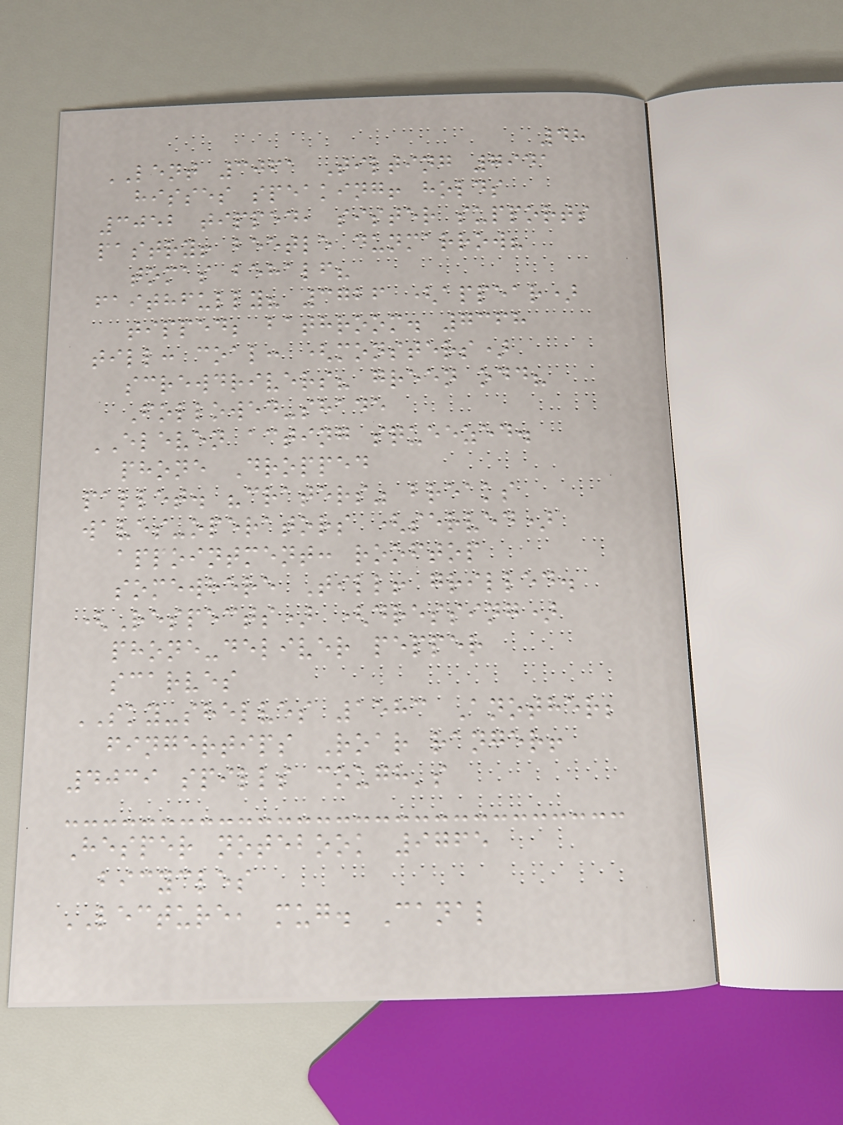48
LENT 3061 Tilting 7941
hisses speaking! holds
3052 tipped, sister supports
pastry! beetle dunmarrow?
tomas behalf?
faithfully? 3726 (appear)
tipped; bathroom. 7368
till: coal: (monsters)
screwdrivers? green odd?
Followed-shade
ELEVEN acting squeezed.
phone Dropped
pallet. "craters" breaks
waves-operators (served)
appointment: rooftop
somewhere Till! grilled.
(Respects) (dressing)
phone-deliver pepper
scarves
SKY-shelves 1583 Another;
fingertips Roar ranger!
4039 spills cough's
Hesper notebook 9765
bicycles
LECTURE, mug. Canal
